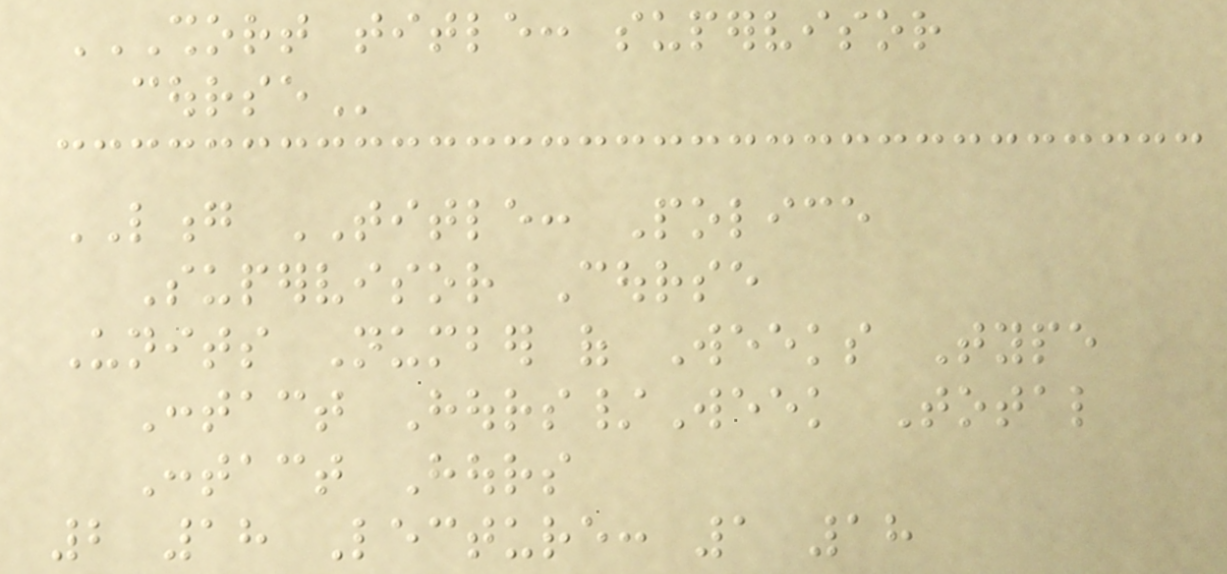SHORT TITLE: SUPERVISOR
COURSE
LONG TITLE: Police
Supervisor Course
Units Number of Weeks Type
Contact Hours/Week Total
Contact Hours
2 18 Lecture: 1 18
